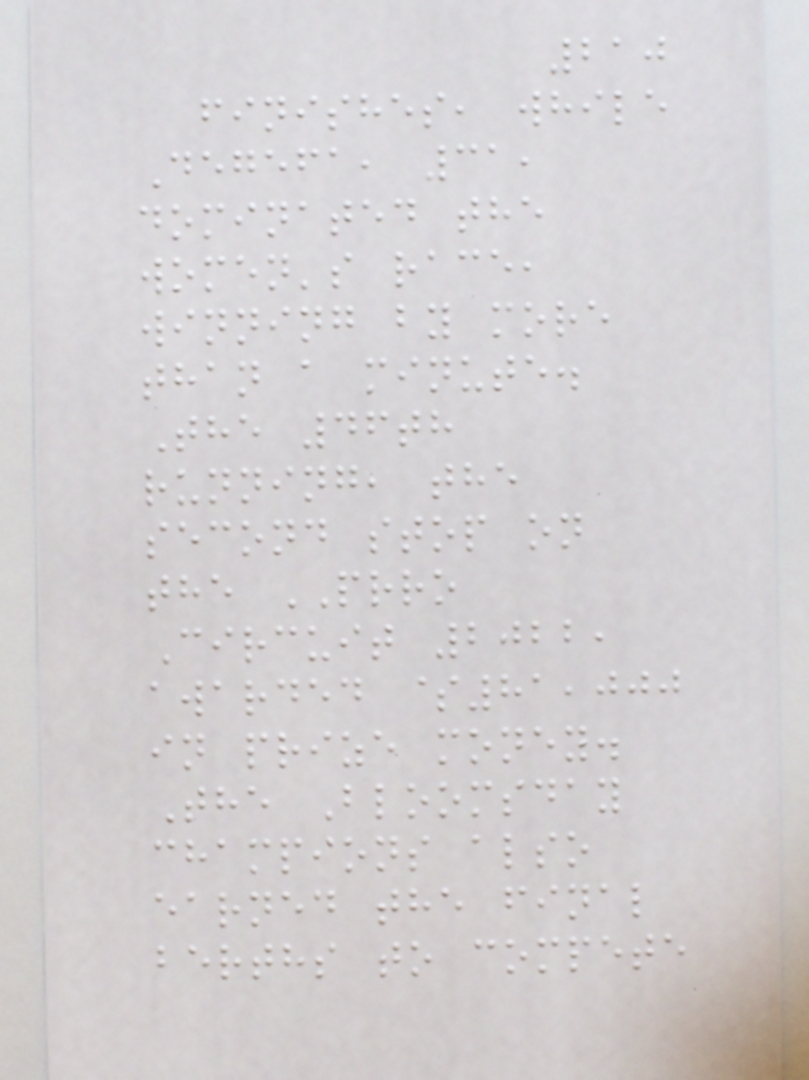210
finishes, while
Degefa, 31,
dominated the
women's race,
winning by more
than a minute.
The 46th
running, the
second stop on
the PRRO
Circuit 2022,
awarded $81,000
in prize money.
The Bloomsday
champions also
earned the final
berths to compete
